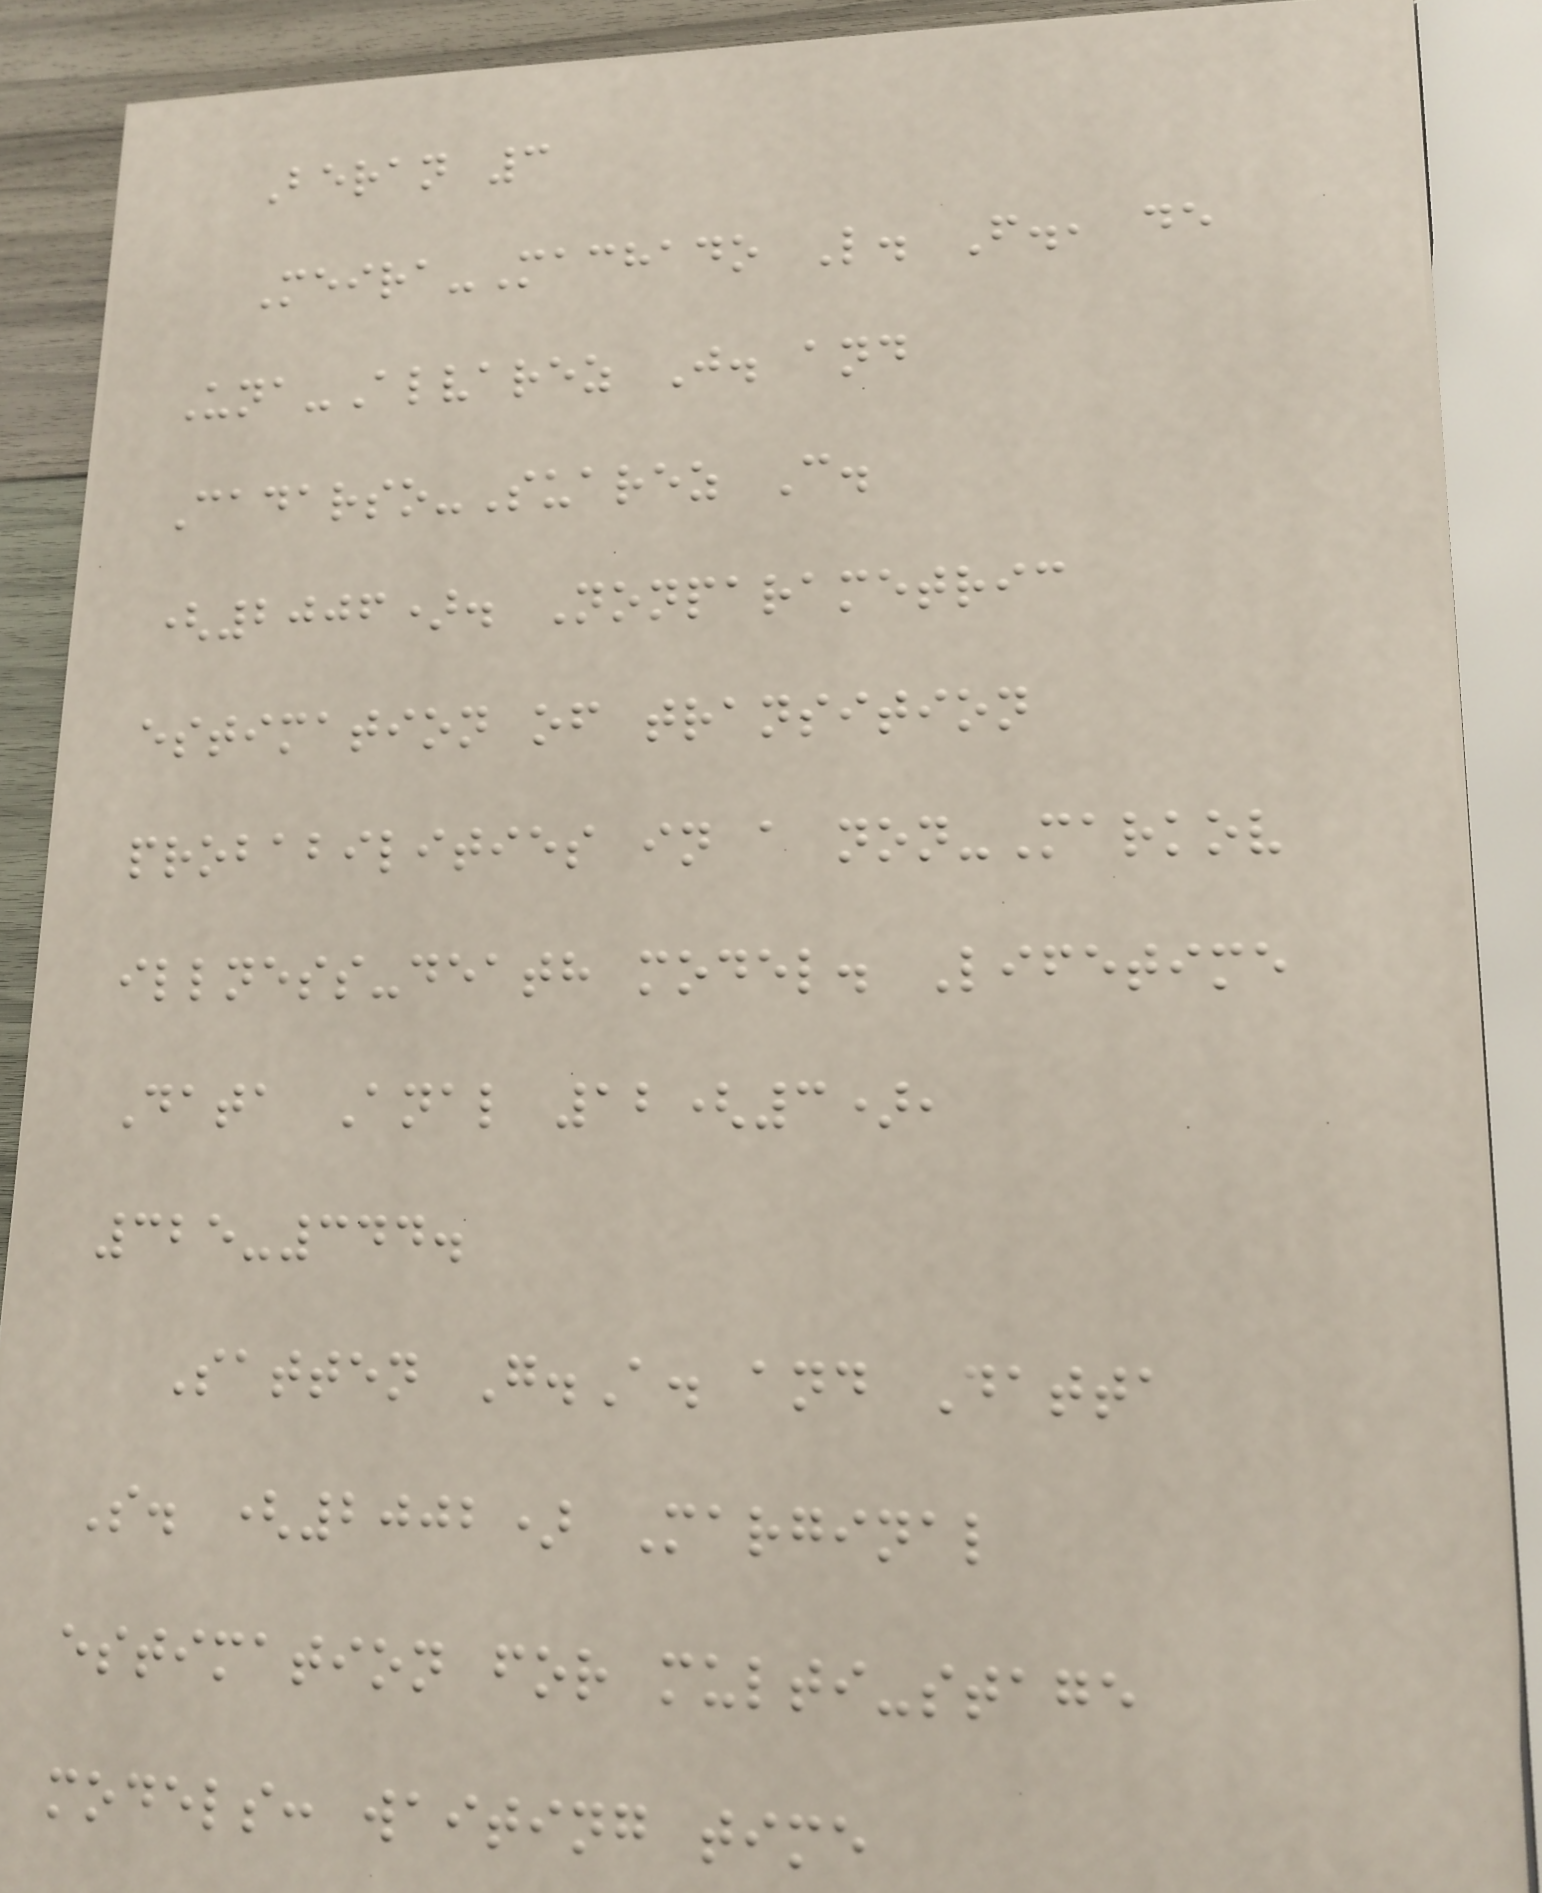Beran 3
Meira-Machado L. F., de
Una-Alvarez J. and
Cadarso-Suarez C.
(2006). Nonparametric
estimation of transition
probabilities in a non-Markov
illness-death model. Lifetime
Data Anal 12(3),
325-344.
Satten G.A. and Datta
S. (2002) Marginal
estimation for multi-stage
models: waiting time
